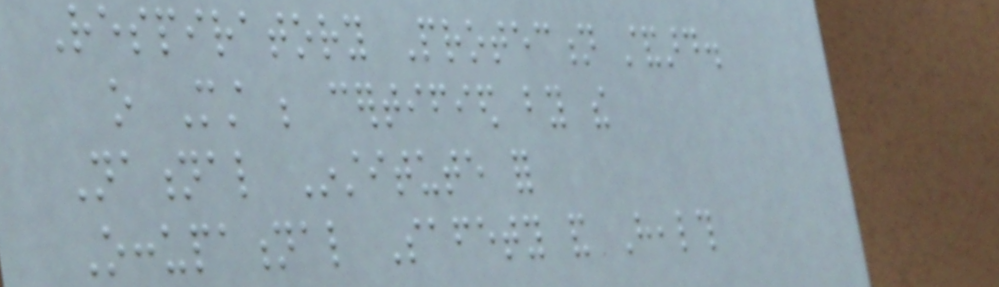Respiratory Protection standard.
o Must be certified by the
National Institute for
Occupational Safety and Health
